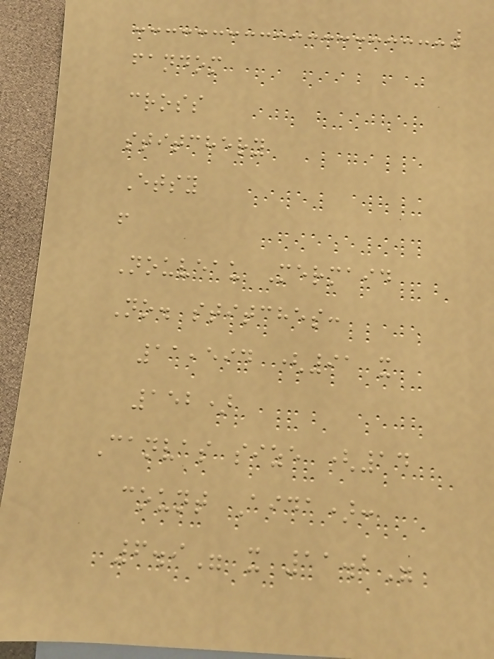fandom
cross
stitchery
Etsy
f
Nouveau Mermaid
No. stitches:
11,594 (91 x
152)
Canvas size (14
count Aida):
6.9" x 11.2"
